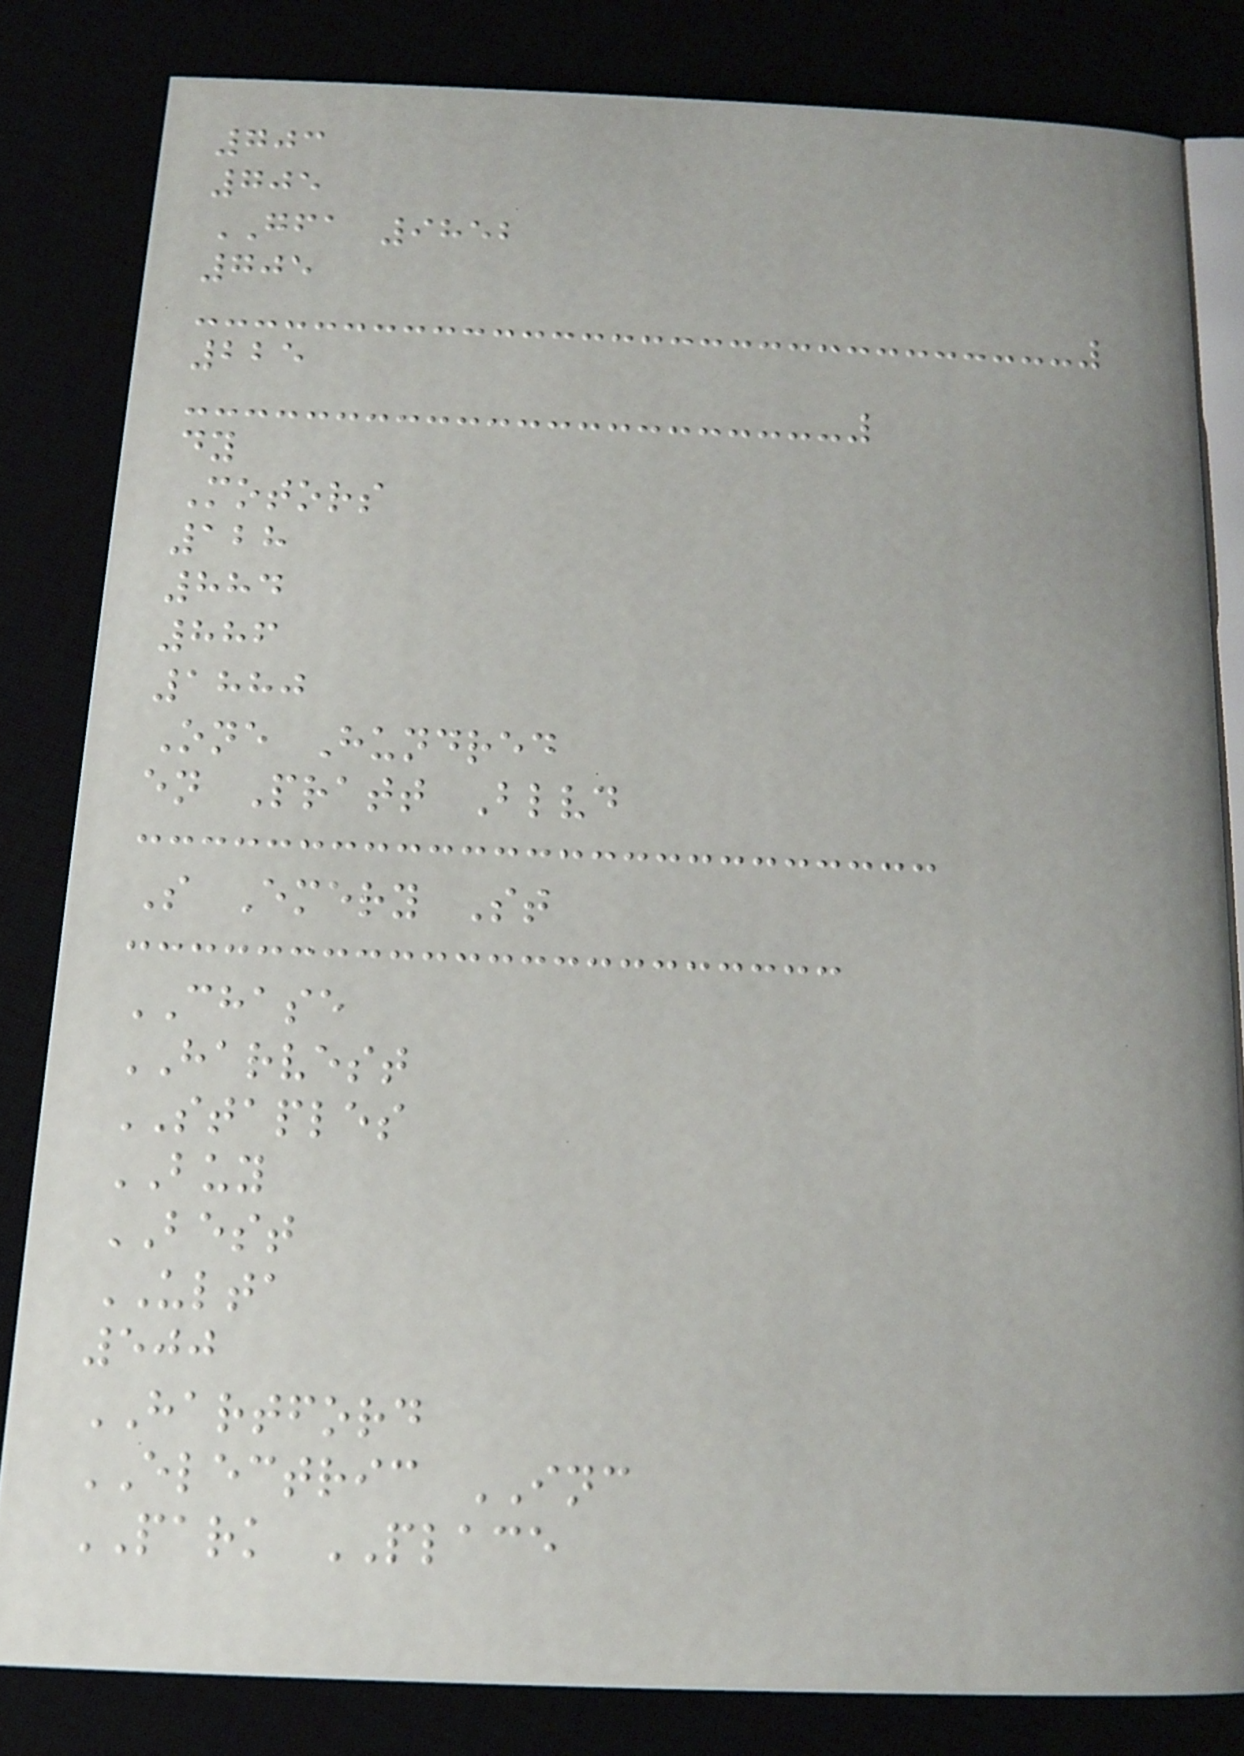703
705
GFA 9852
705
225
dy
Motors
128
884
886
1880
One Hundred
en Pratt Blvd
S Emery St
CHASE
HARVEST
STAPLES
BUY
BEST
ULTA
500
HARTFORD
ELECTRIC INC
PARK PLACE
